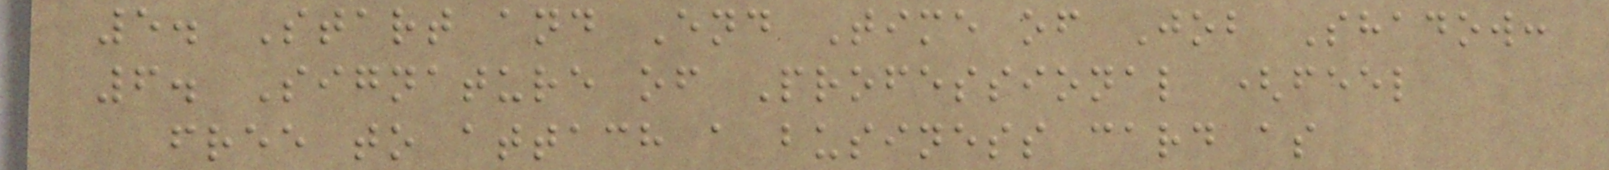5. Start and End Time of Job Shadow:
6. Signature of Professional (feel
free to attach a business card as
